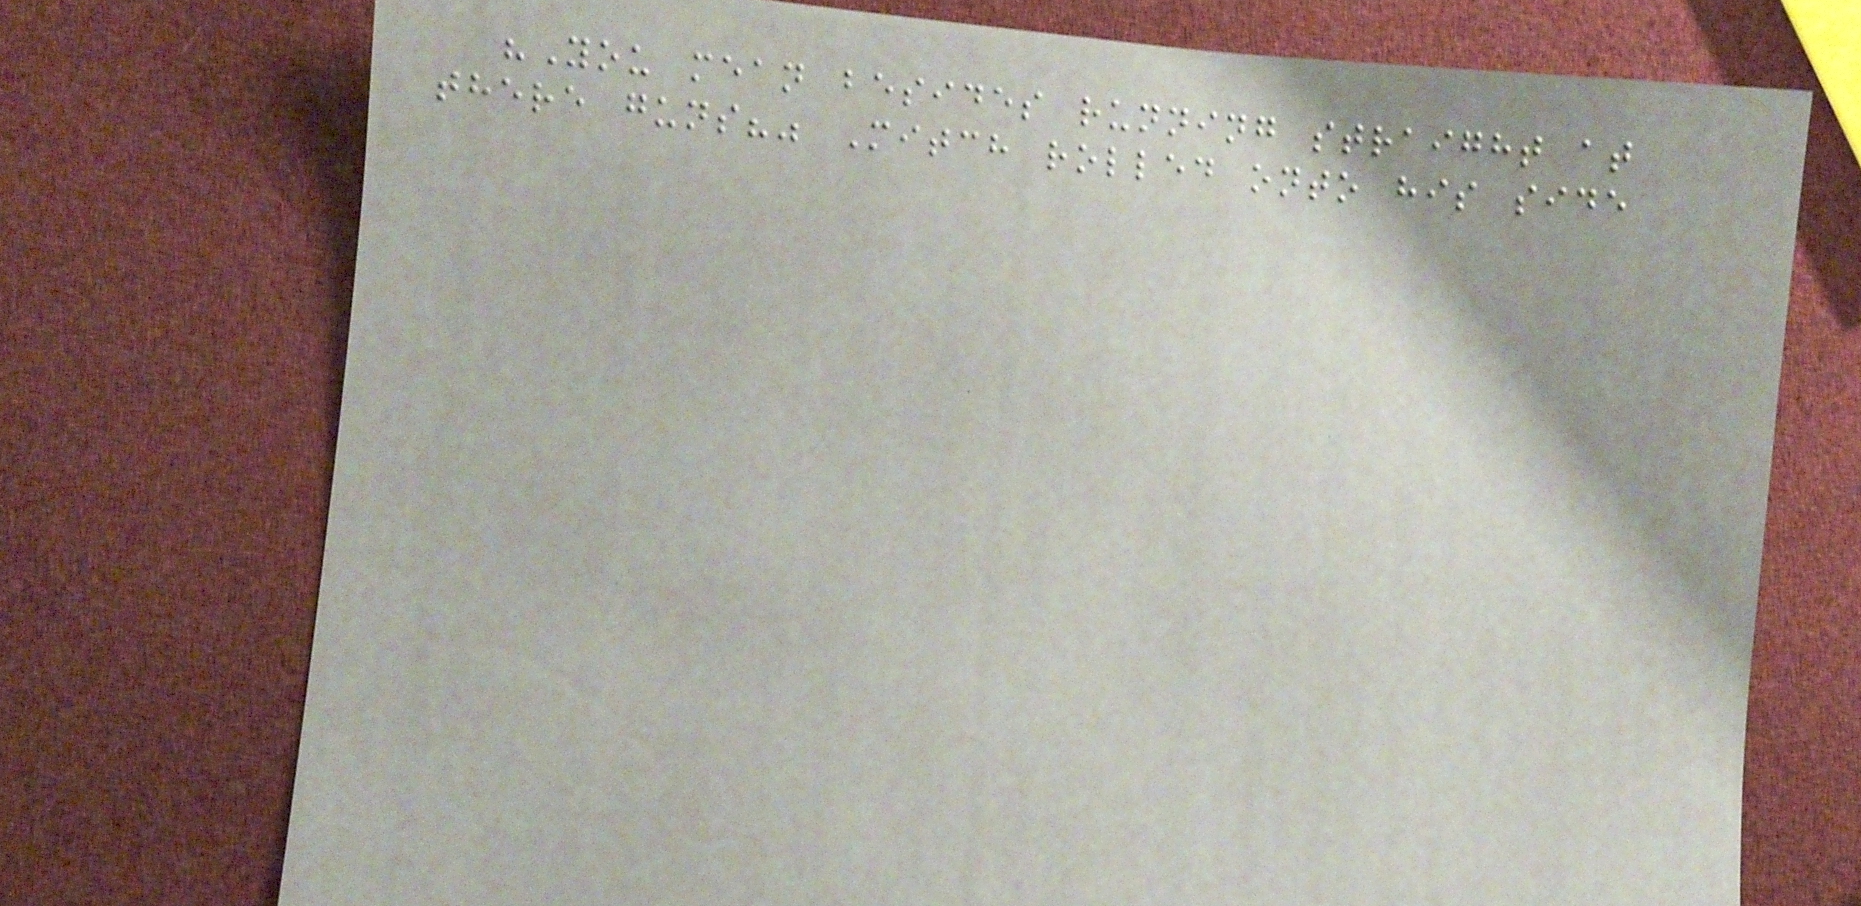"You mean besides running straight at
there guns?" Mitch rolled onto his side
